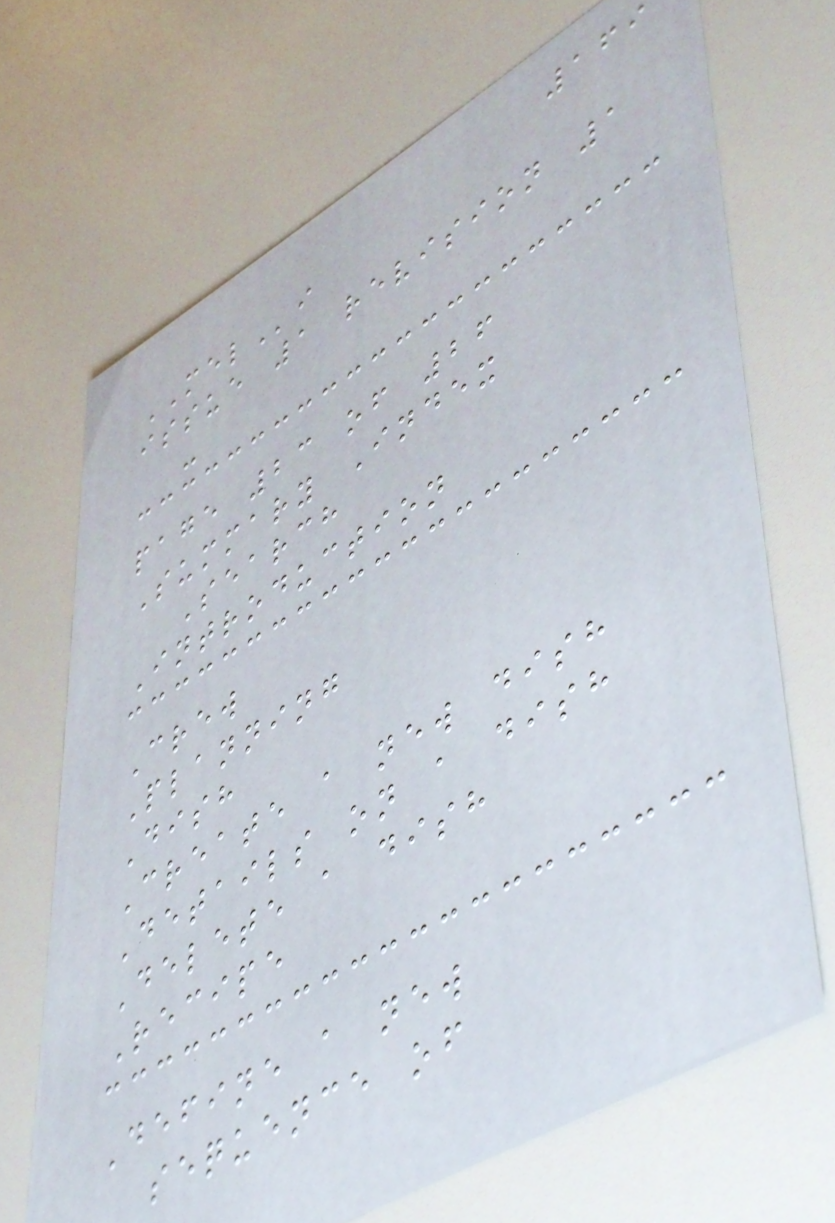169
MELi
issue 1 revision 1
-
page 23 of 26
Summary Index
Search
Introduction
Crew
Planning
Dish
Create a new dish
Details on a dish
Delete a dish
Recipe
Define a new
sequence of
